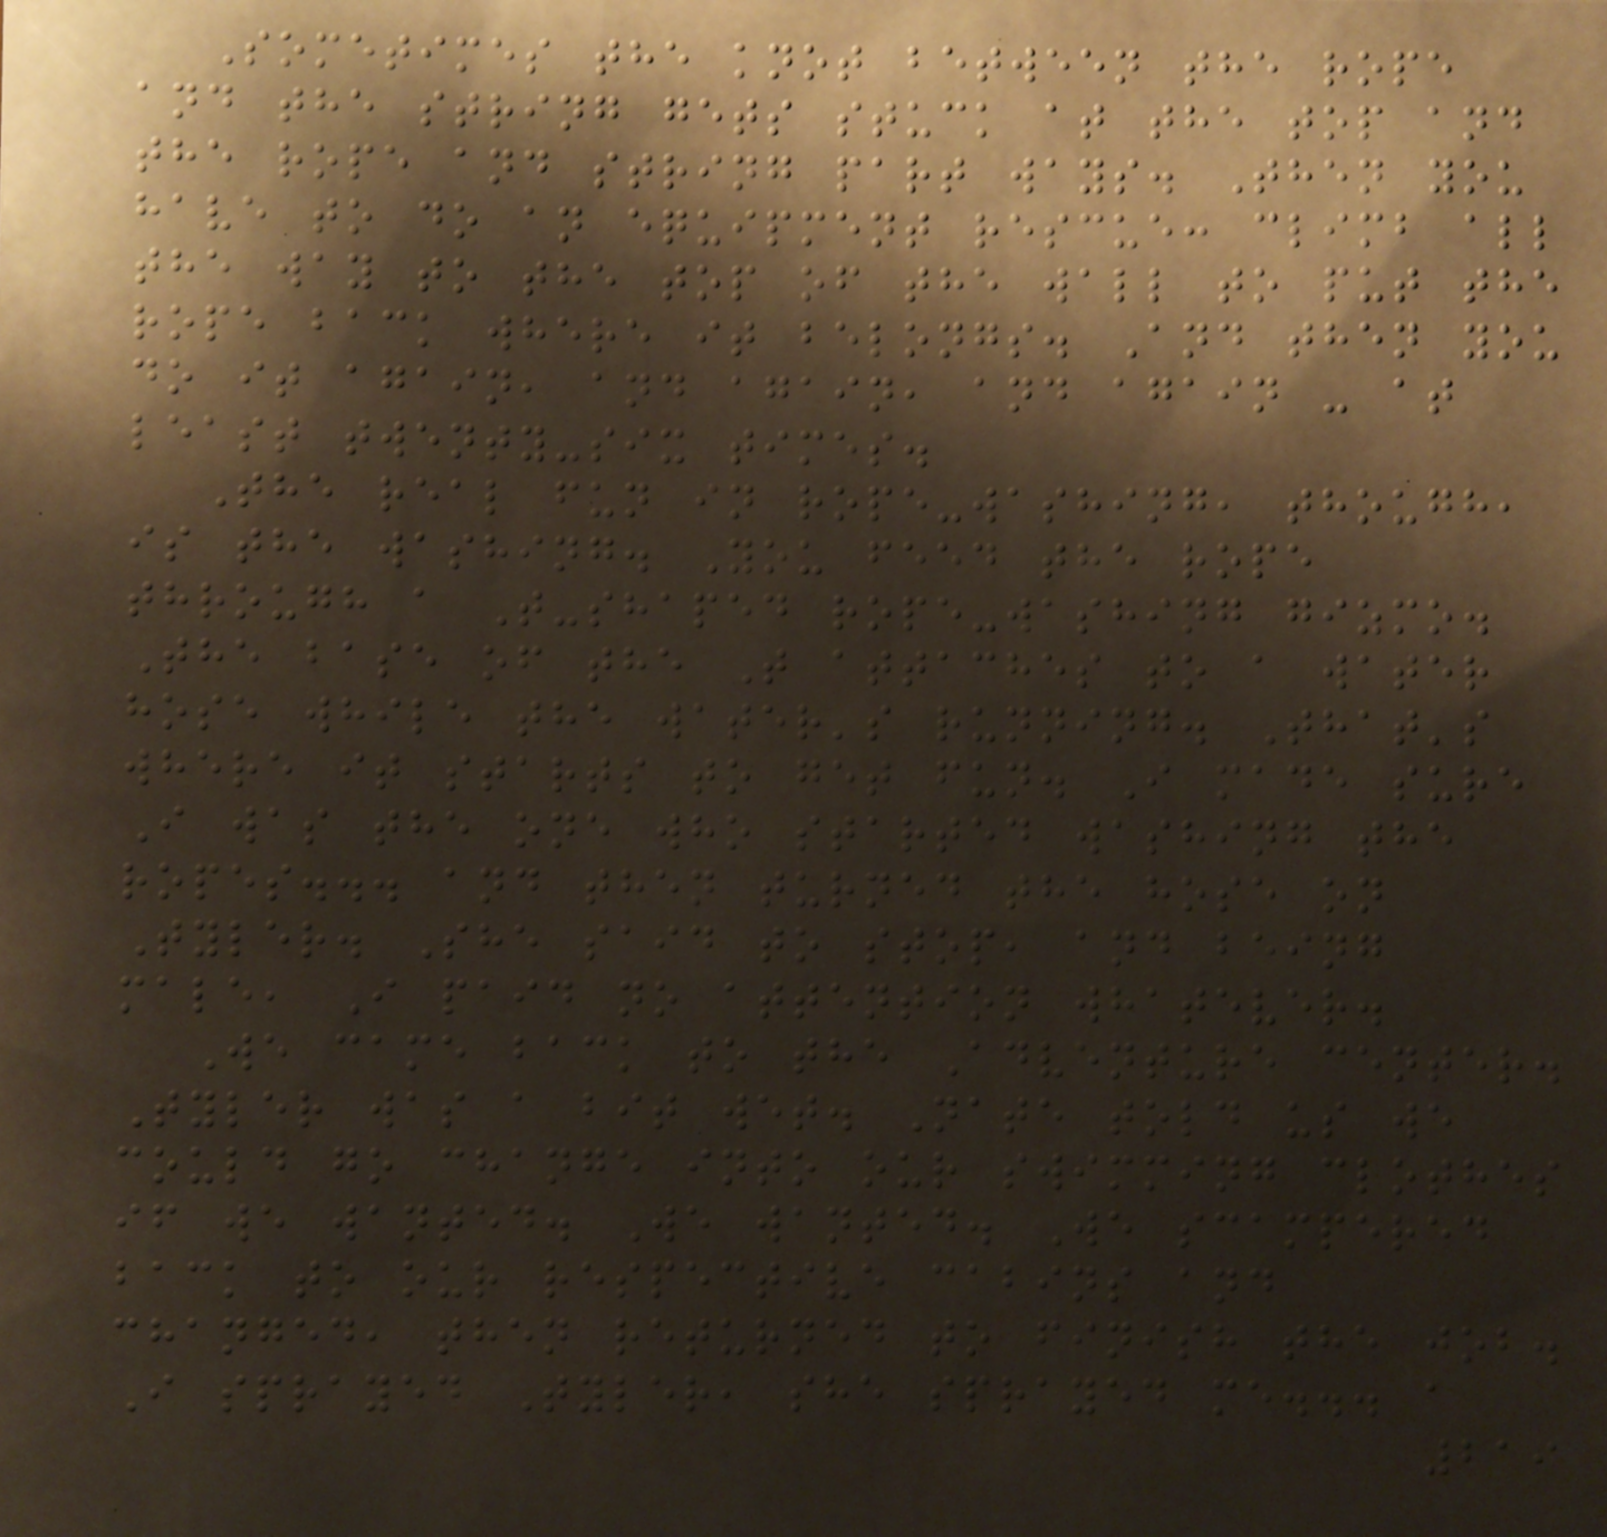Sometimes the knot between the rope
and the string gets stuck at the top and
the rope and string part ways. Then you
have to do an equipment rescue: climb all
the way to the top of the wall to put the
rope back where it belongs. And then you
do it again, and again, and again - at
least twenty-six times.
The real fun in rope-washing, though,
is the washing. You feed the rope
through a T-shaped rope-washing gizmo.
The base of the T attaches to a water
hose while the water's running. That's
where it starts to get fun. I made sure
I was the one who started washing the
ropes... and then turned the hose on
Tyler. She said to stop, and being
male, I paid no attention whatever.
We came back to the Adventure center.
Tyler was a bit wet. Nate told us we
could go change into our swimming clothes
if we wanted. We wanted. We scampered
back to our respective cabins and
changed, then returned to finish the job.
I sprayed Tyler, she sprayed me... a
219
